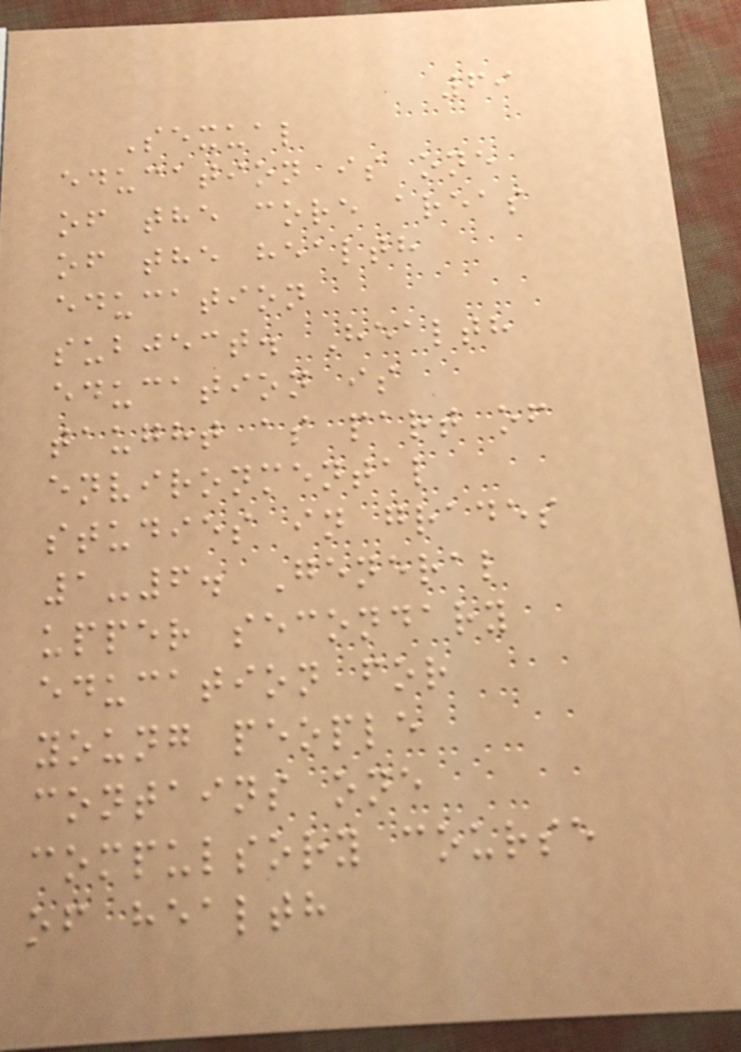69
Sexual
education is one
of the core areas
of the health
education
subject. Health
education is
taught as part of
environmental
studies in grades
1-6. General
upper secondary
education for
young people
contains one
compulsory course
of health
